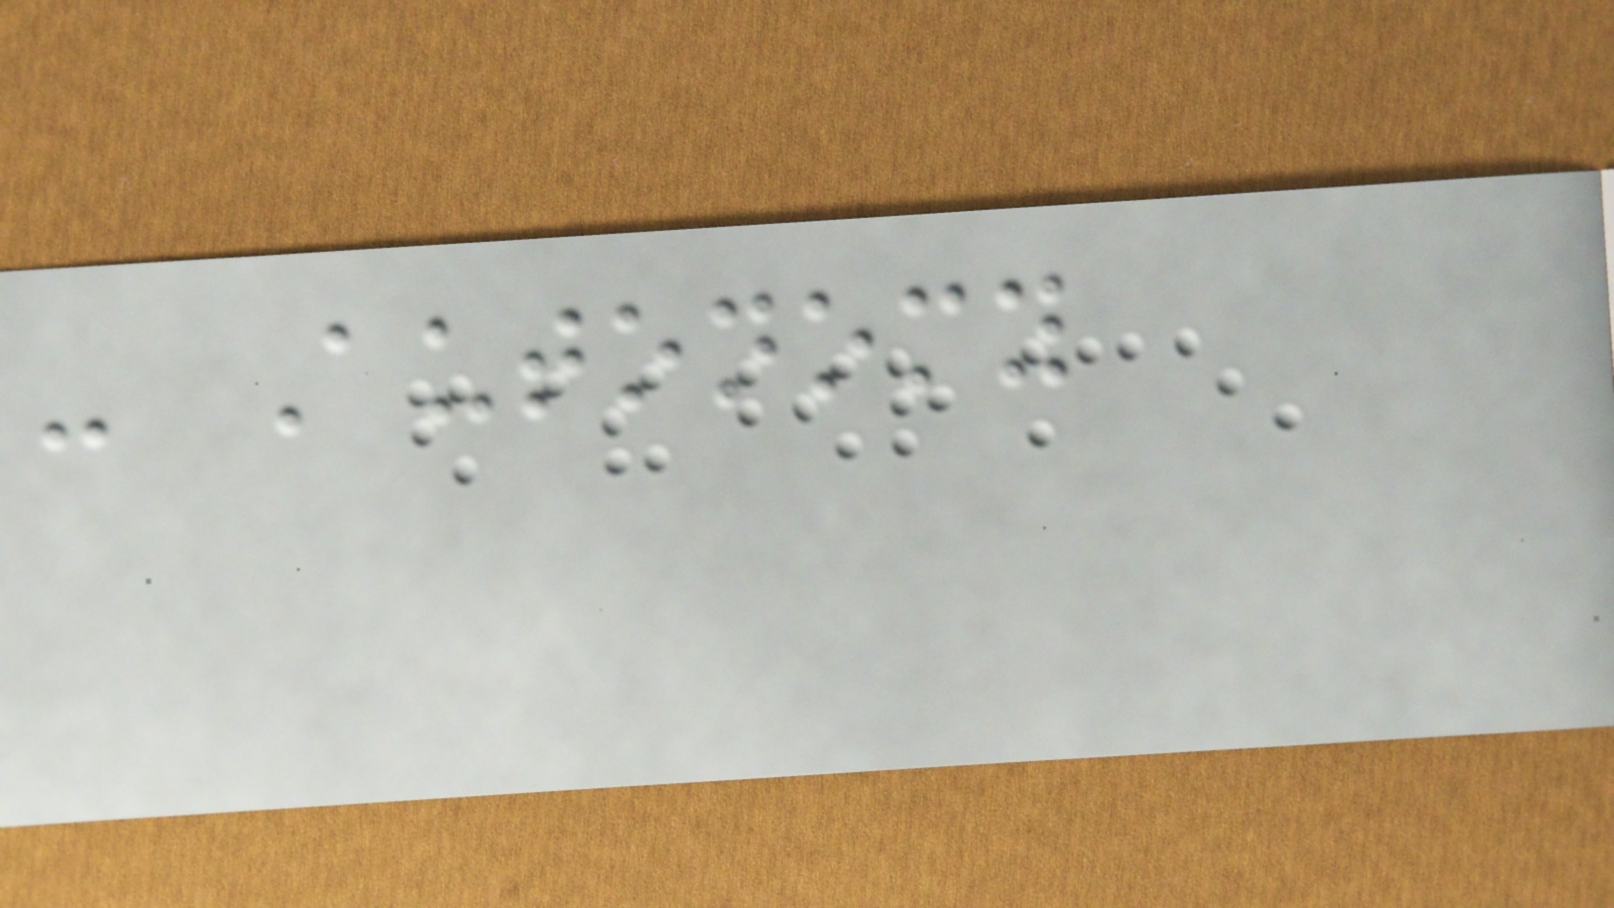- Autonomy
